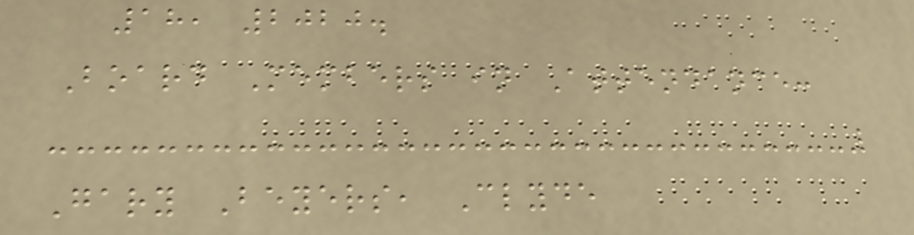18, 2020.
Board Members in Attendance:
Gary Beyers, Clyde
